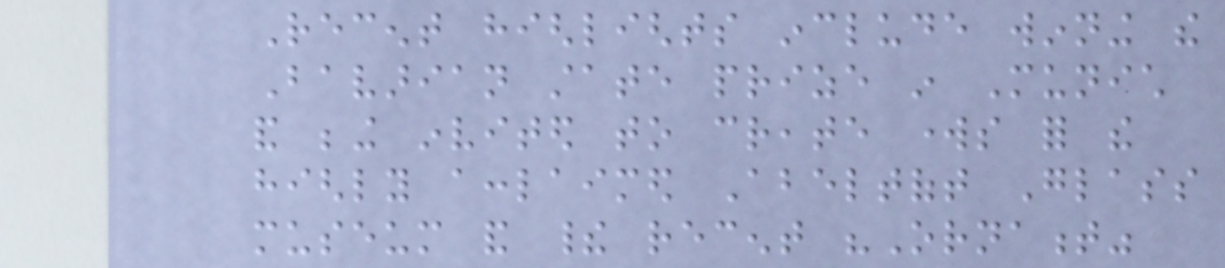Recent highlights include winning the
Bavarian state prize in Munich
and being invited to create works for the
highly acclaimed Abeltoft Glass
museum and their recent "Ornament"
